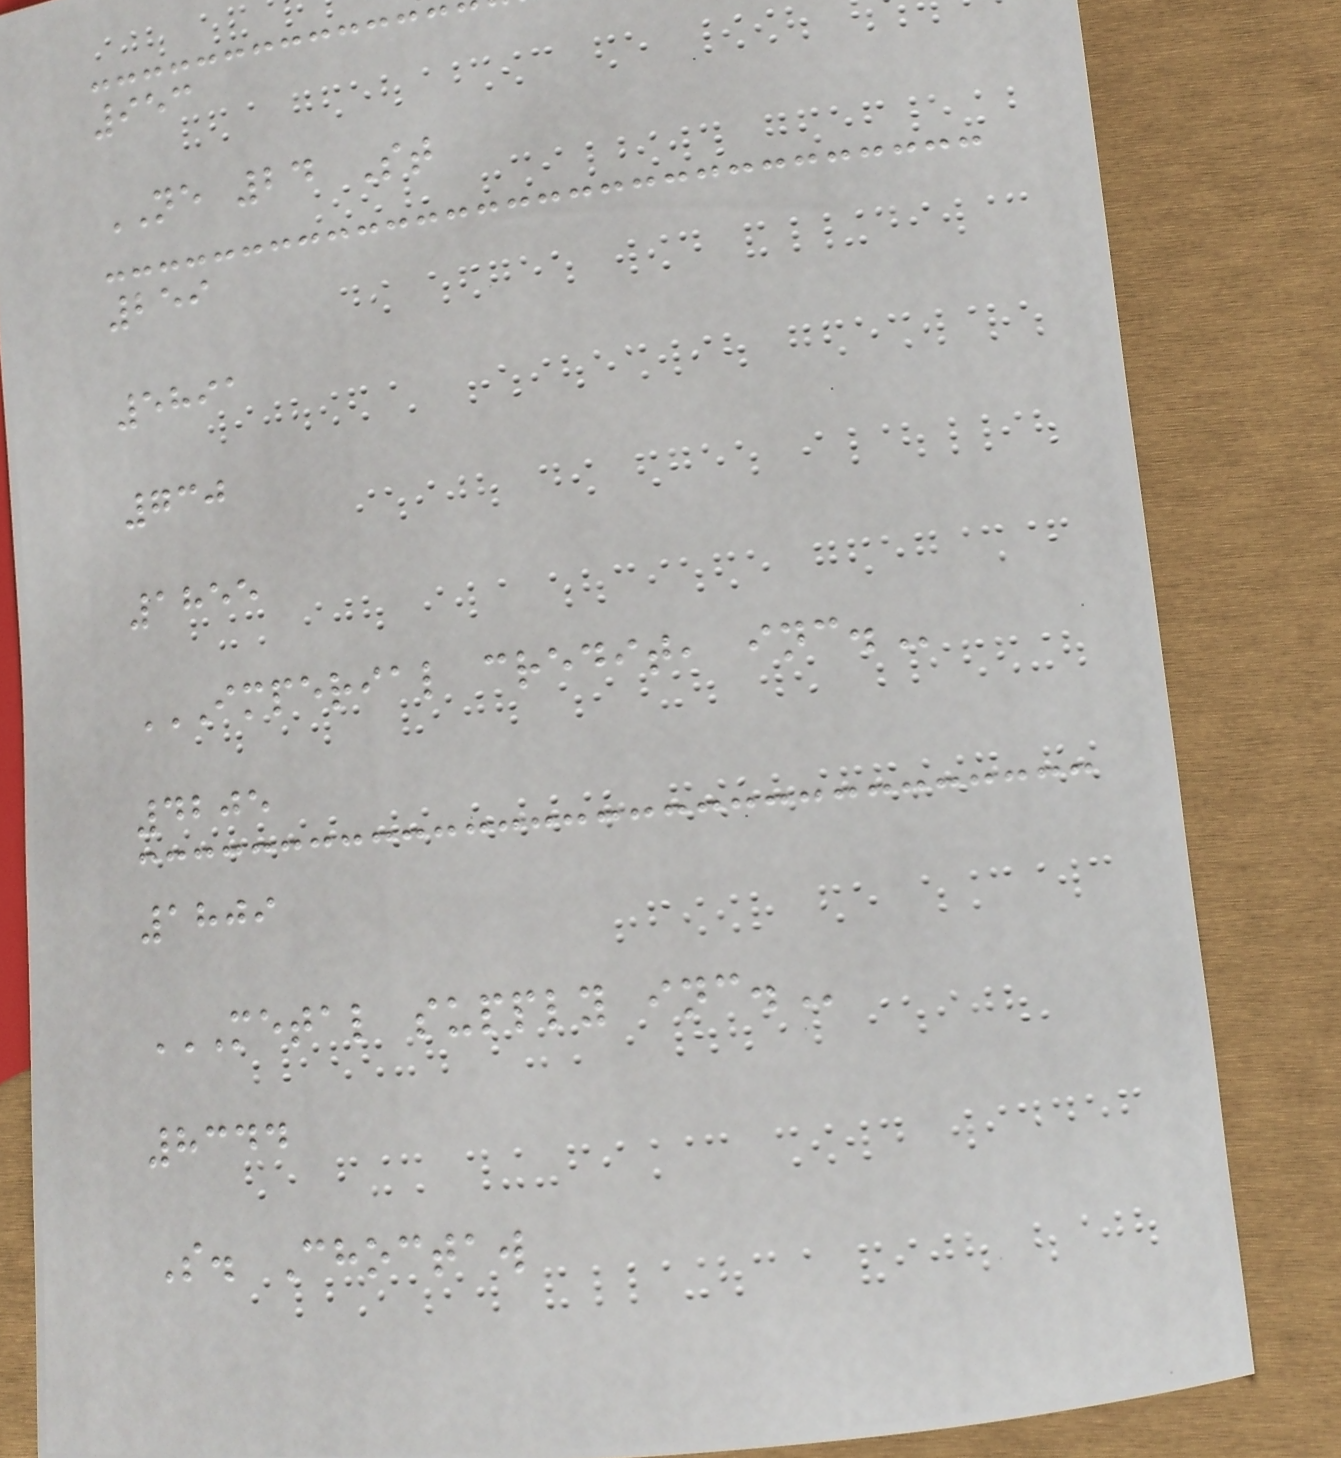953
NE 24 St
259
5891
730
1855
IMPERIAL CREDIT, INC.
4205
1809
METAL SUPPLY INC.
8344
S. Choctaw
